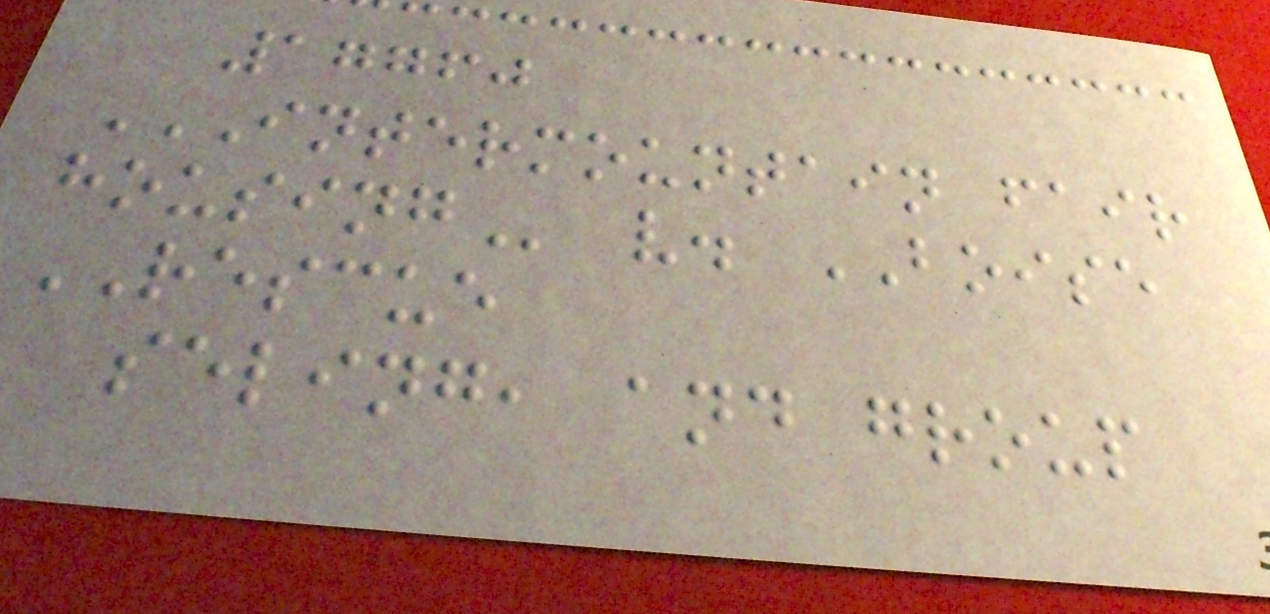17760
INTERMOUNTAIN FAIR
HOUSING v. BOISE
RESCUE
seling, and group
